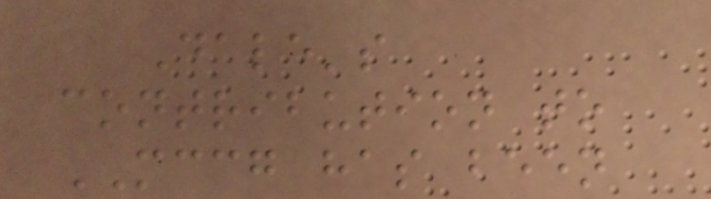Dale's
contribution to
MCCG has been
